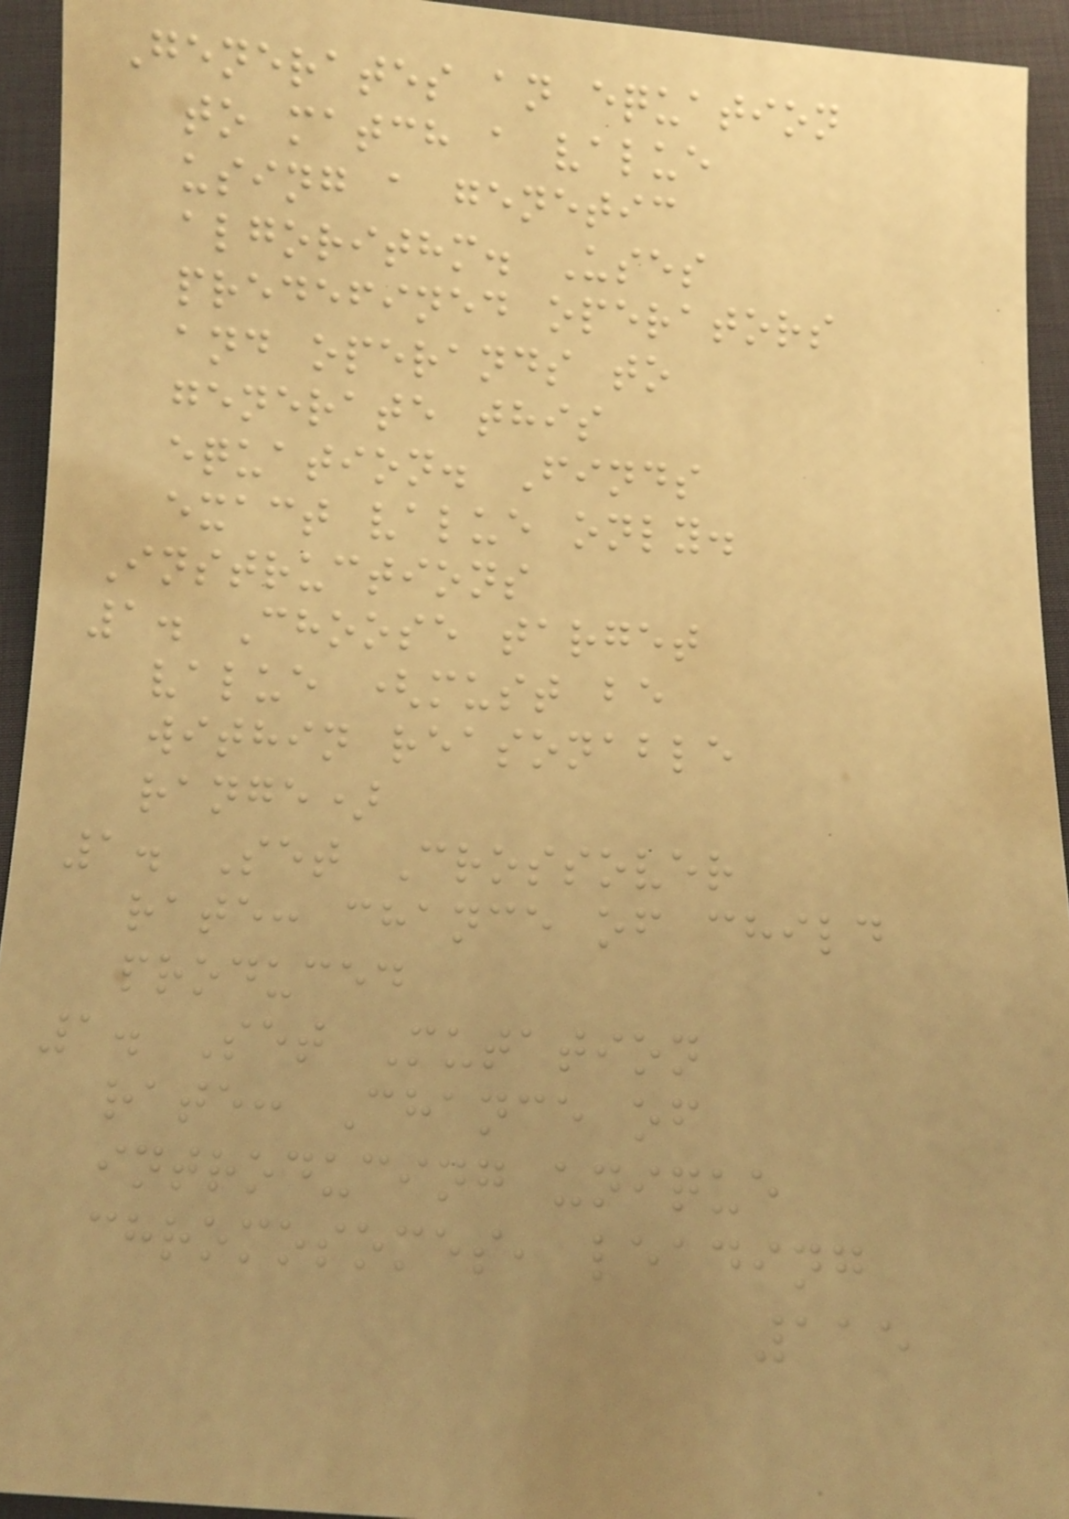Generates an equation
to match a value
using a genetic
algorithm. Uses
predefined operators
and operands to
generate this
equation. Finds
exact value only.
Instructions
1. Choose target
value (must be
within reasonable
range)
1. Set Crossover
rate: chance of child
produced
1. Set Mutation
rate: Chance of
introducing unique
chromosomes, leading
115
